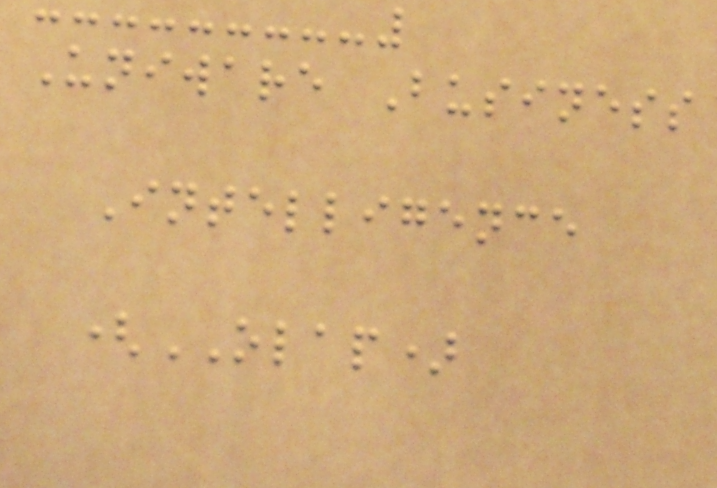Uniware Business
Intelligence
(OLAP)
